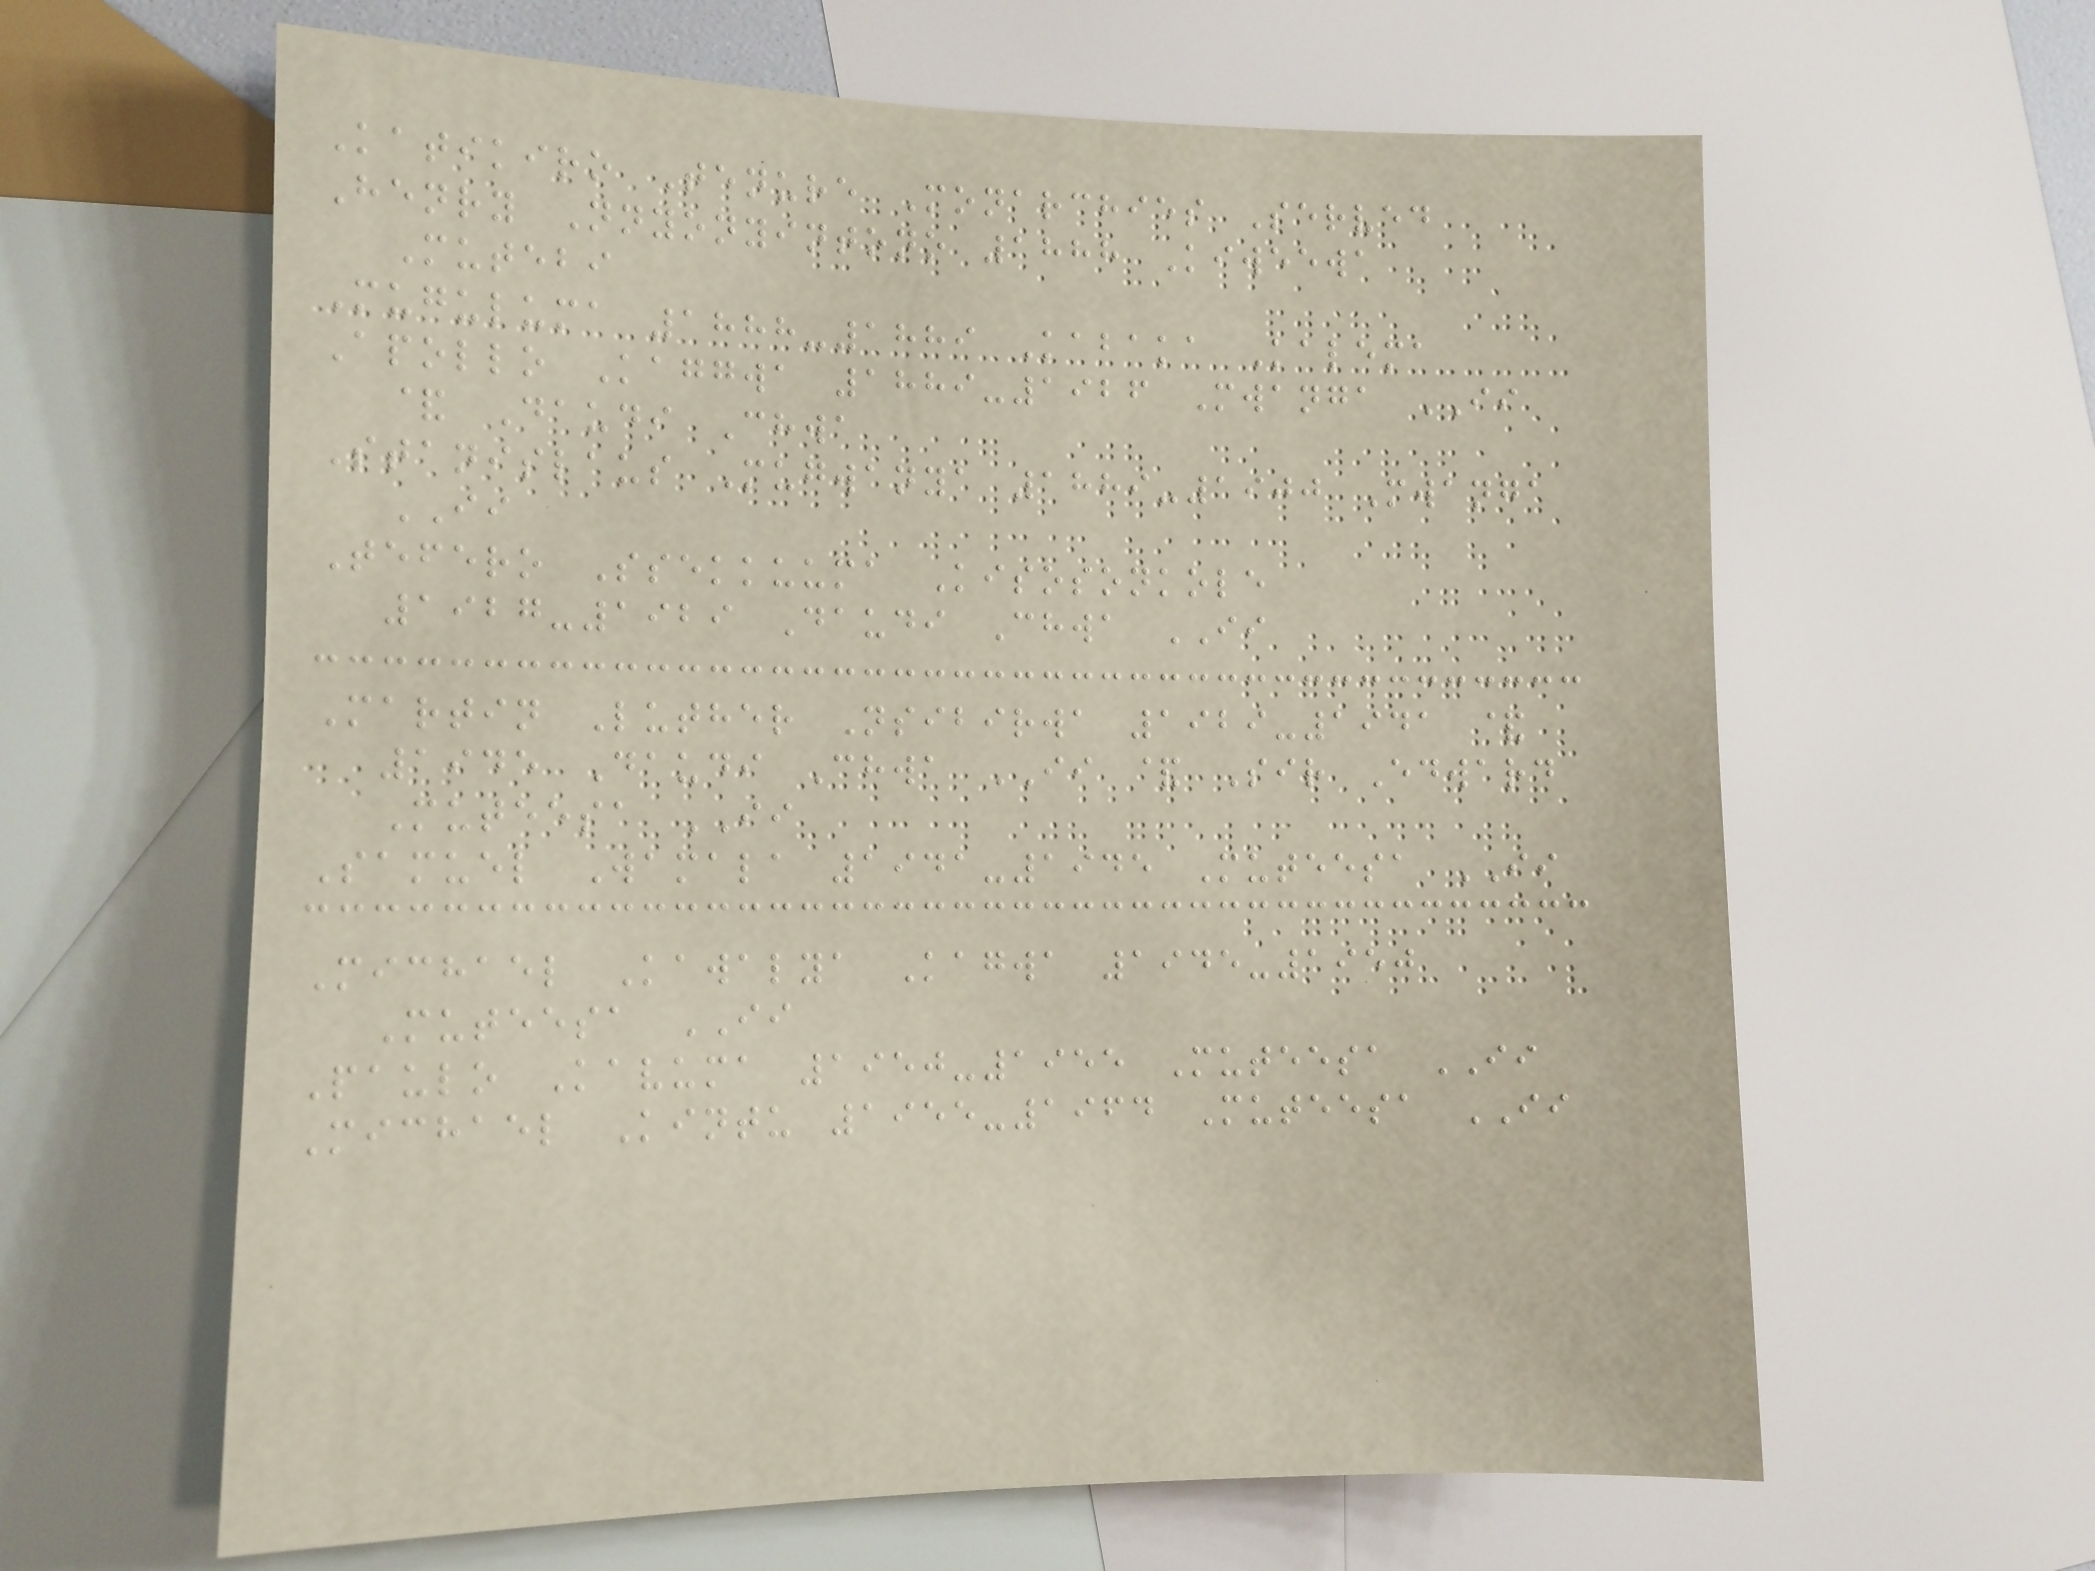Katikiro Tenure Monarchies Served
Henry Nnyonyintono 1888 Kiweewa
Mutebi
Muguluma 1888-1889 Kabaka Kalema
Apollo Kaggwa 1889-1926 Mwanga II
& Daudi Chwa
Stanislaus Mugwanya 1889-1900 Mwanga
II
Tefero Ssekkuuma Kisosonkole
1927-1929 Daudi Chwa II
Martin Luther Nsibirwa 1929-1941 &
1945 Daudi Chwa II & Sir Edward
Muteesa II
Samuel Wamala 1941-1945 Muteesa II
Michael Kawalya Kagwa 1945-1950
Muteesa II
Paulo Kavuma 1950-1955 Muteesa II
Michael Kintu 1955-1964 Muteesa II
